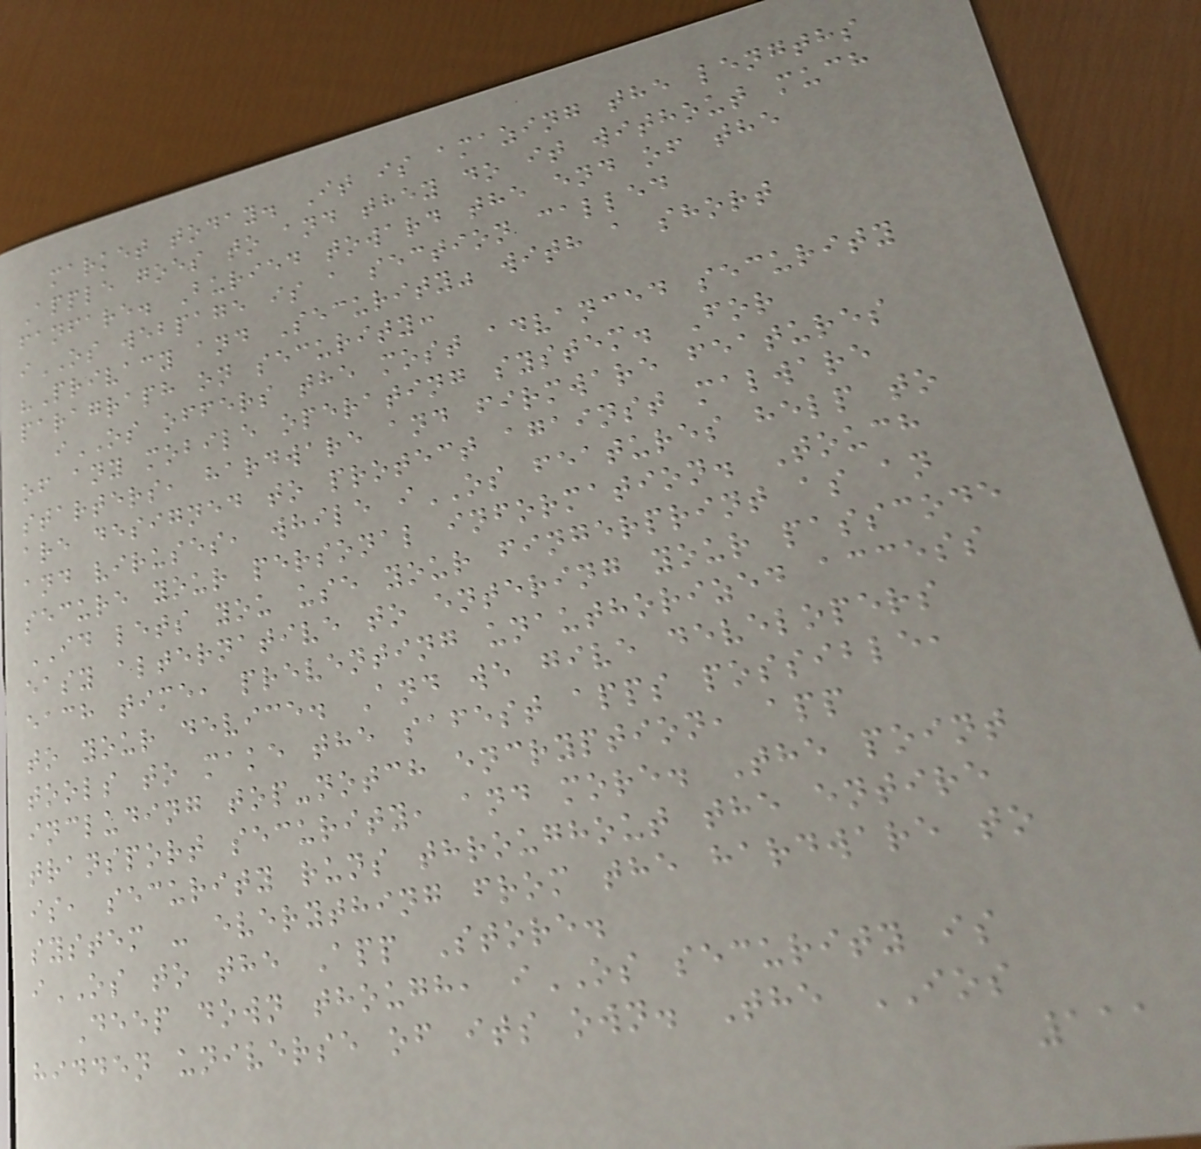market today. It is amazing the lengths
Apple goes to and they do it without much
fanfare. Buried toward the end of the
iOS webpage is a section called
"Privacy and Security" with a short
paragraph on security:
iOS offers the most advanced security
of any mobile operating system. For
starters, hardware and firmware features
are designed to protect against malware
and viruses, while iOS features help to
secure your personal information. Touch
ID lets you use your fingerprint as an
easy alternative to entering your passcode
each time, preventing unauthorized access
to your device. And we give developers
tools to make the safest apps possible,
including top-notch encryption, app
transport security, and more. The point
is, security runs throughout the entire
system - everything from the hardware to
iOS to the App Store.
Deep down though, iOS security is
hidden universe of its own. The IOS
111
